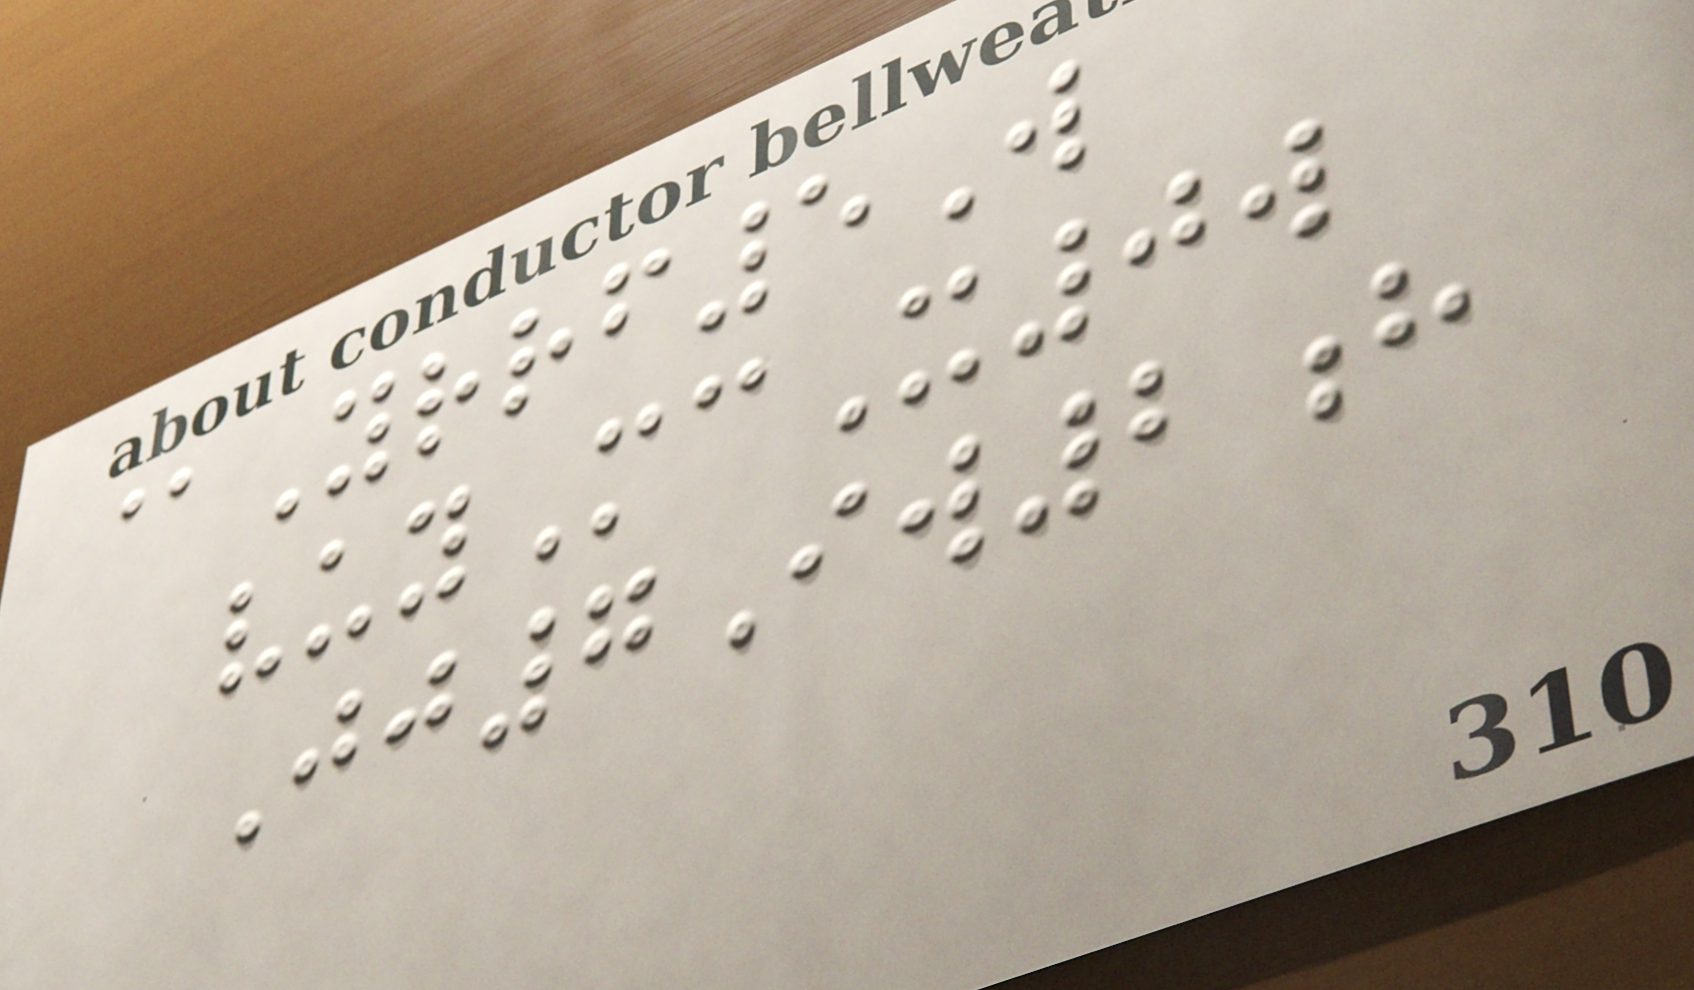@Yrrf5W
vuyMcX0w
Jj7Iw2h
